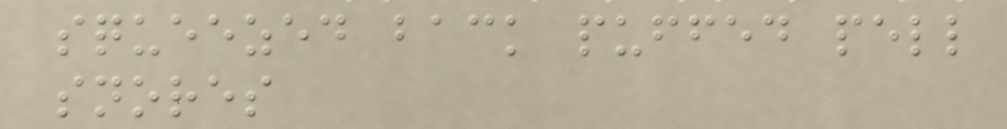squeezed back puffed pell
snores
